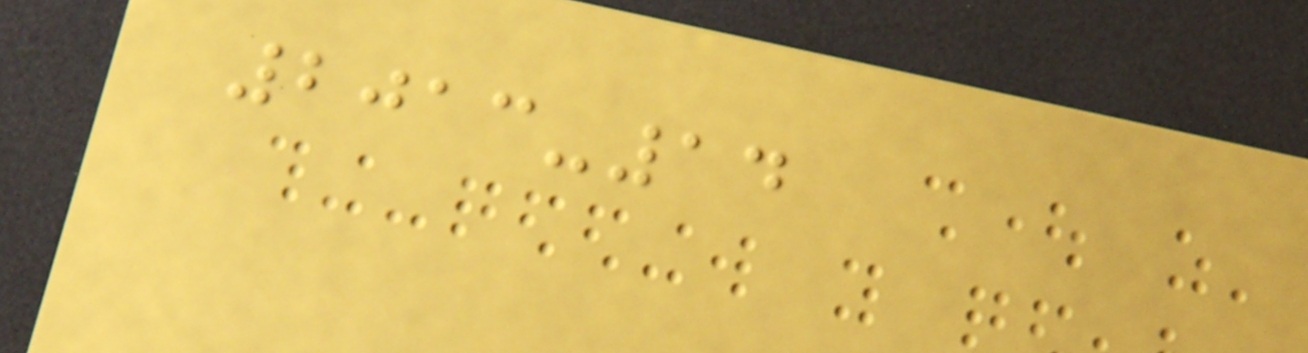2013-14
